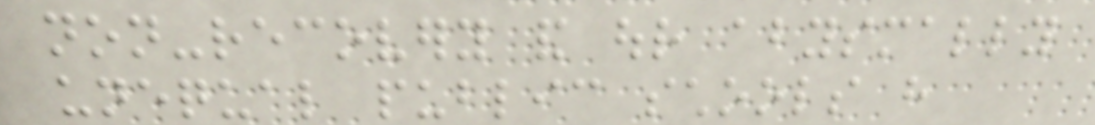non-recovery and our abysmally
unequal public schools have
